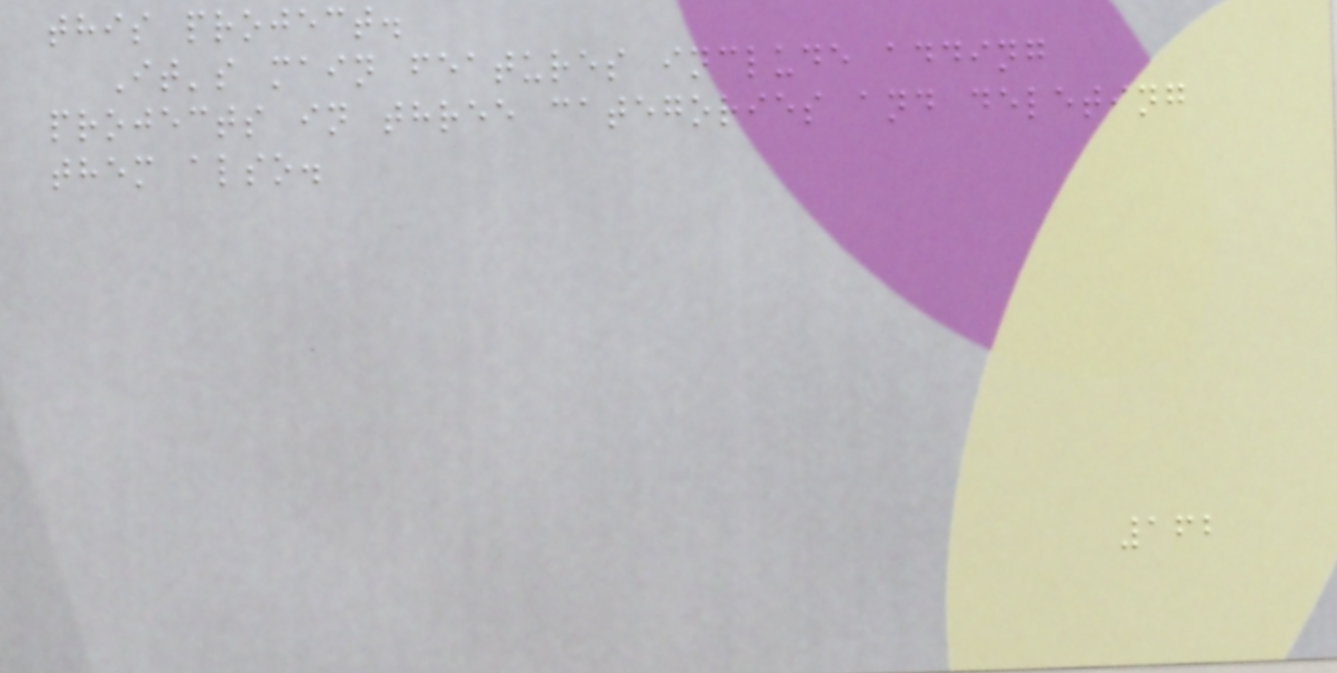this project.
It's main features include adding
projects in three categories and deleting
them also.
162
